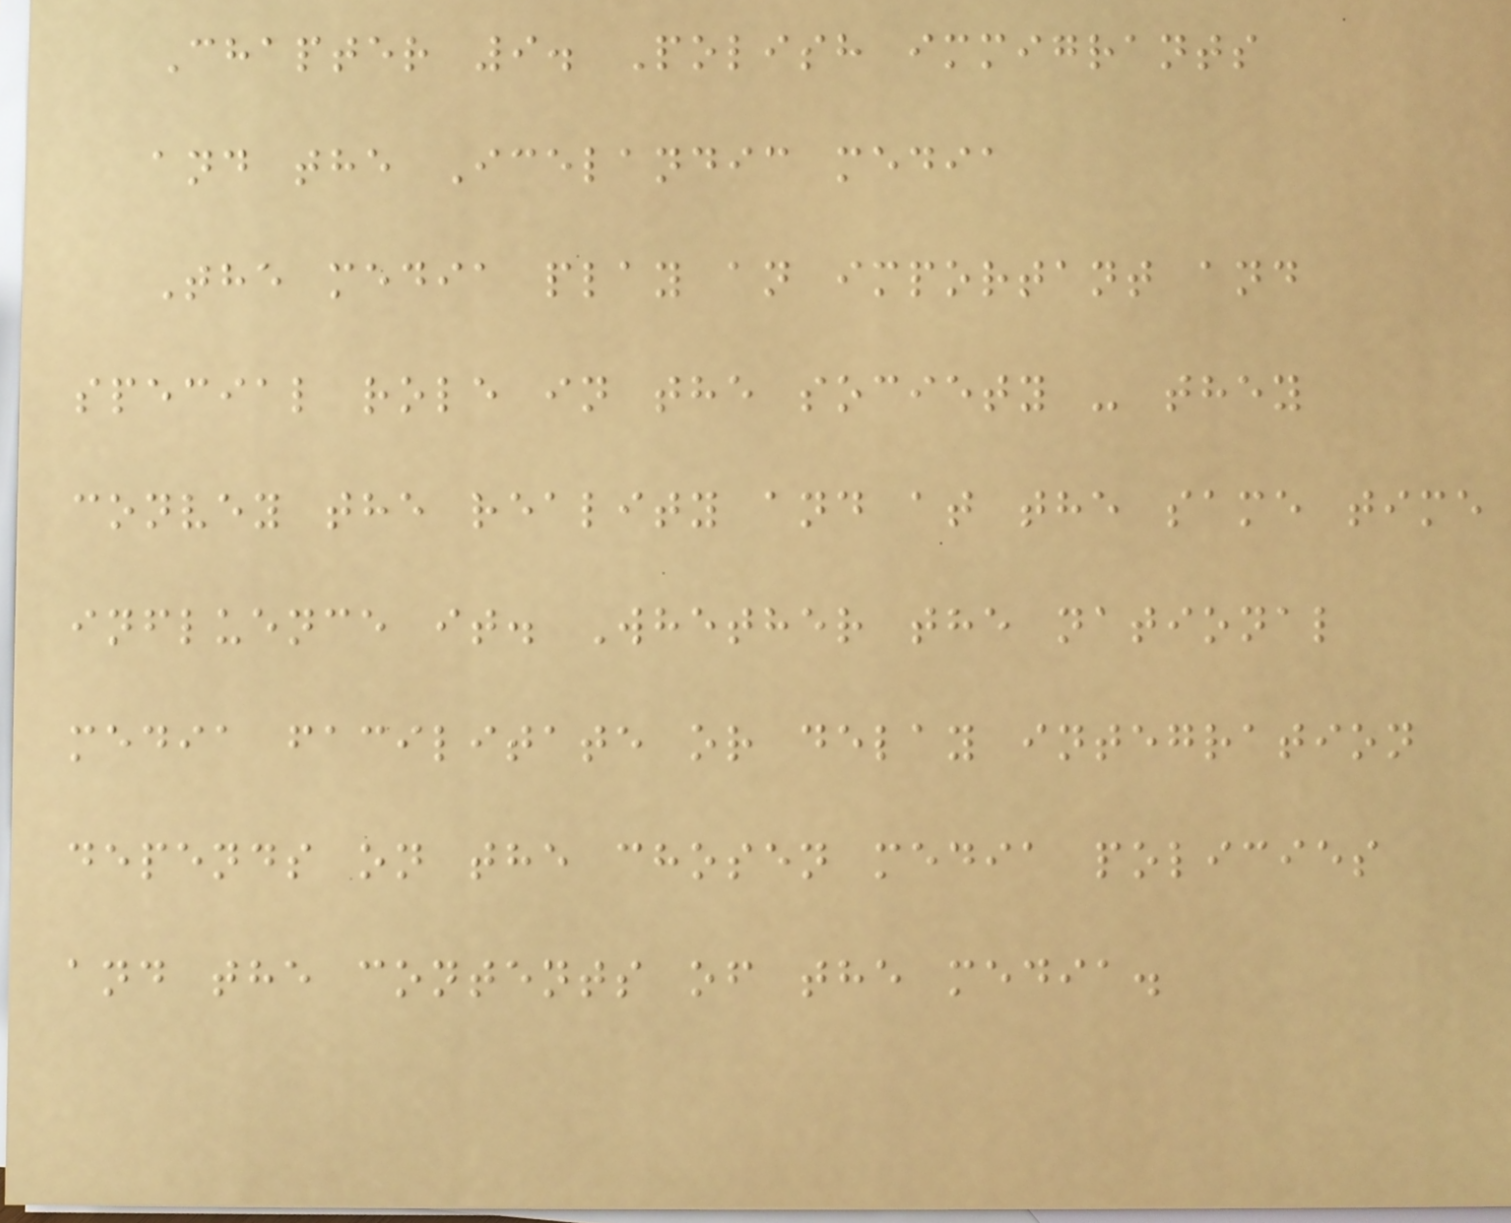Chapter 9. Polish immigrants
and the Icelandic media
The media play an important and
special role in the society - they
convey the reality and at the same time
influence it. Whether the national
media facilitate or delay integration
depends on the chosen media policies
and the contents of the media.
